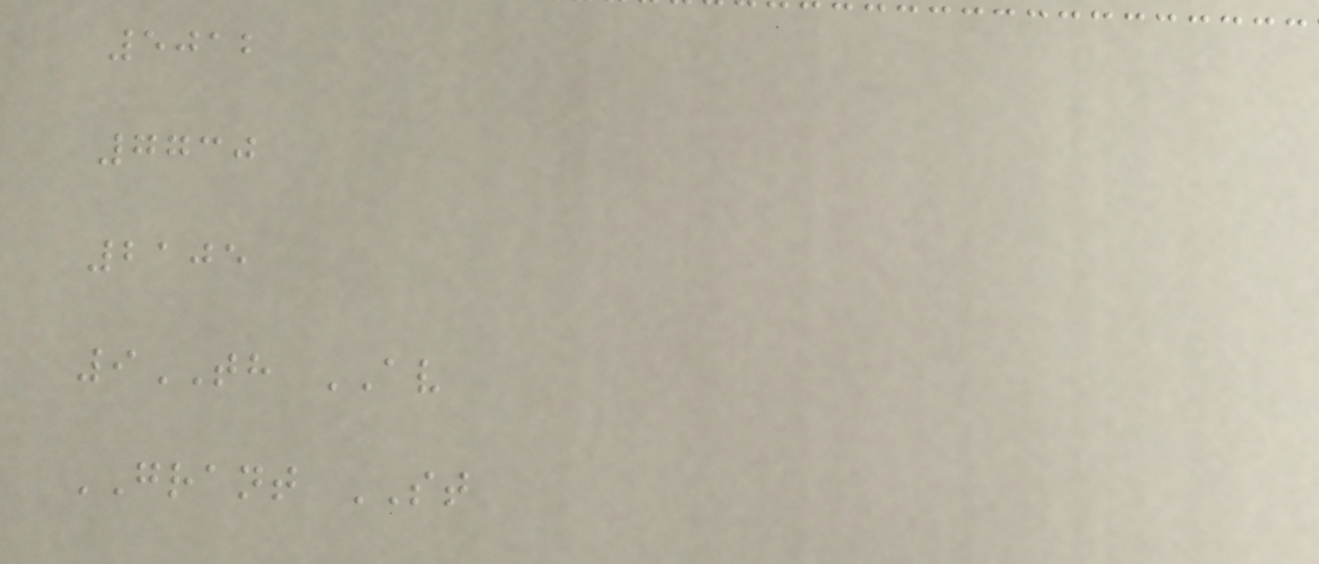5012
7730
2105
9TH AV
GRANT ST
